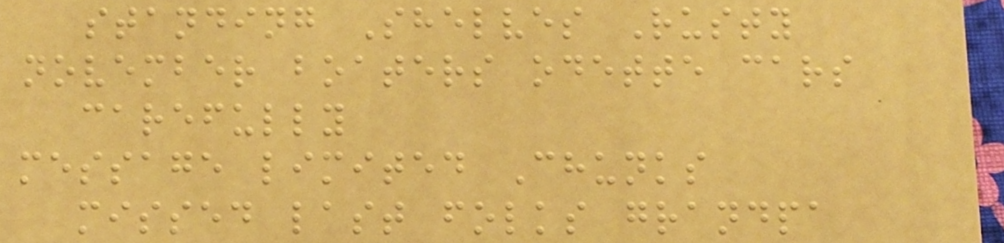standing Shelves Rusty
november boaters odette cars
carefully
message limited Chunks
missed last folks grandpa
